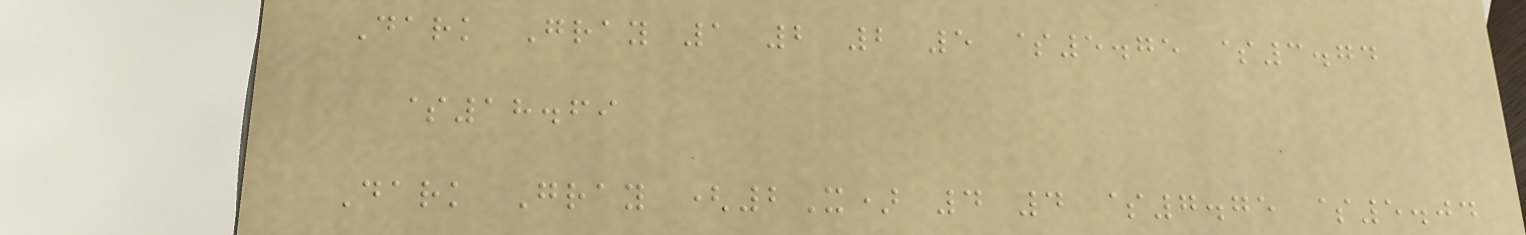Dark Gray 1 2 2 5 $5.75 $3.74
$18.69
Dark Gray (2X) 4 4 $7.75 $5.04
